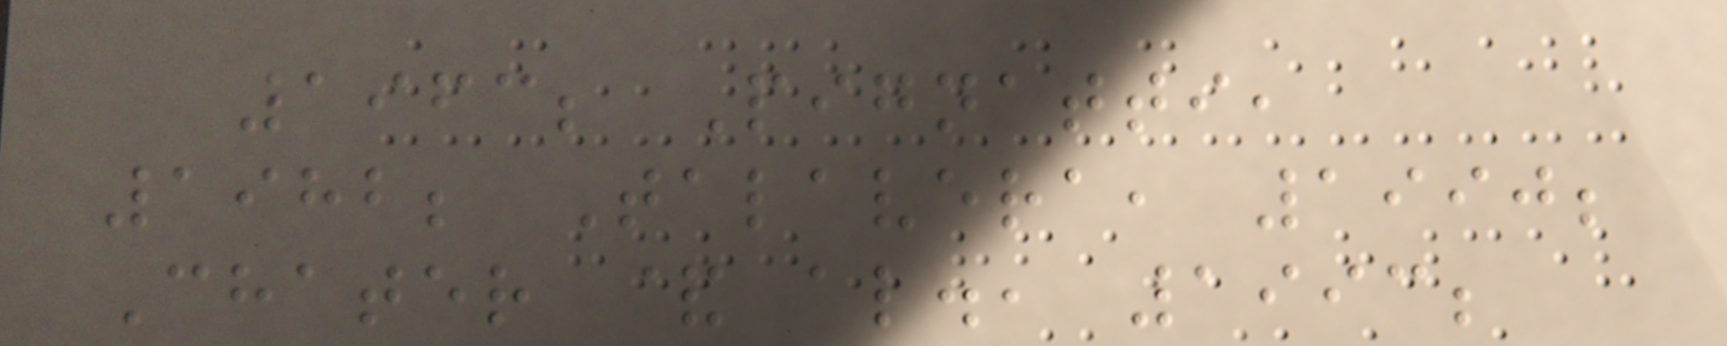1963; Pignatti,
1982; Talavera, 1990;
Chater & al., 1993;
